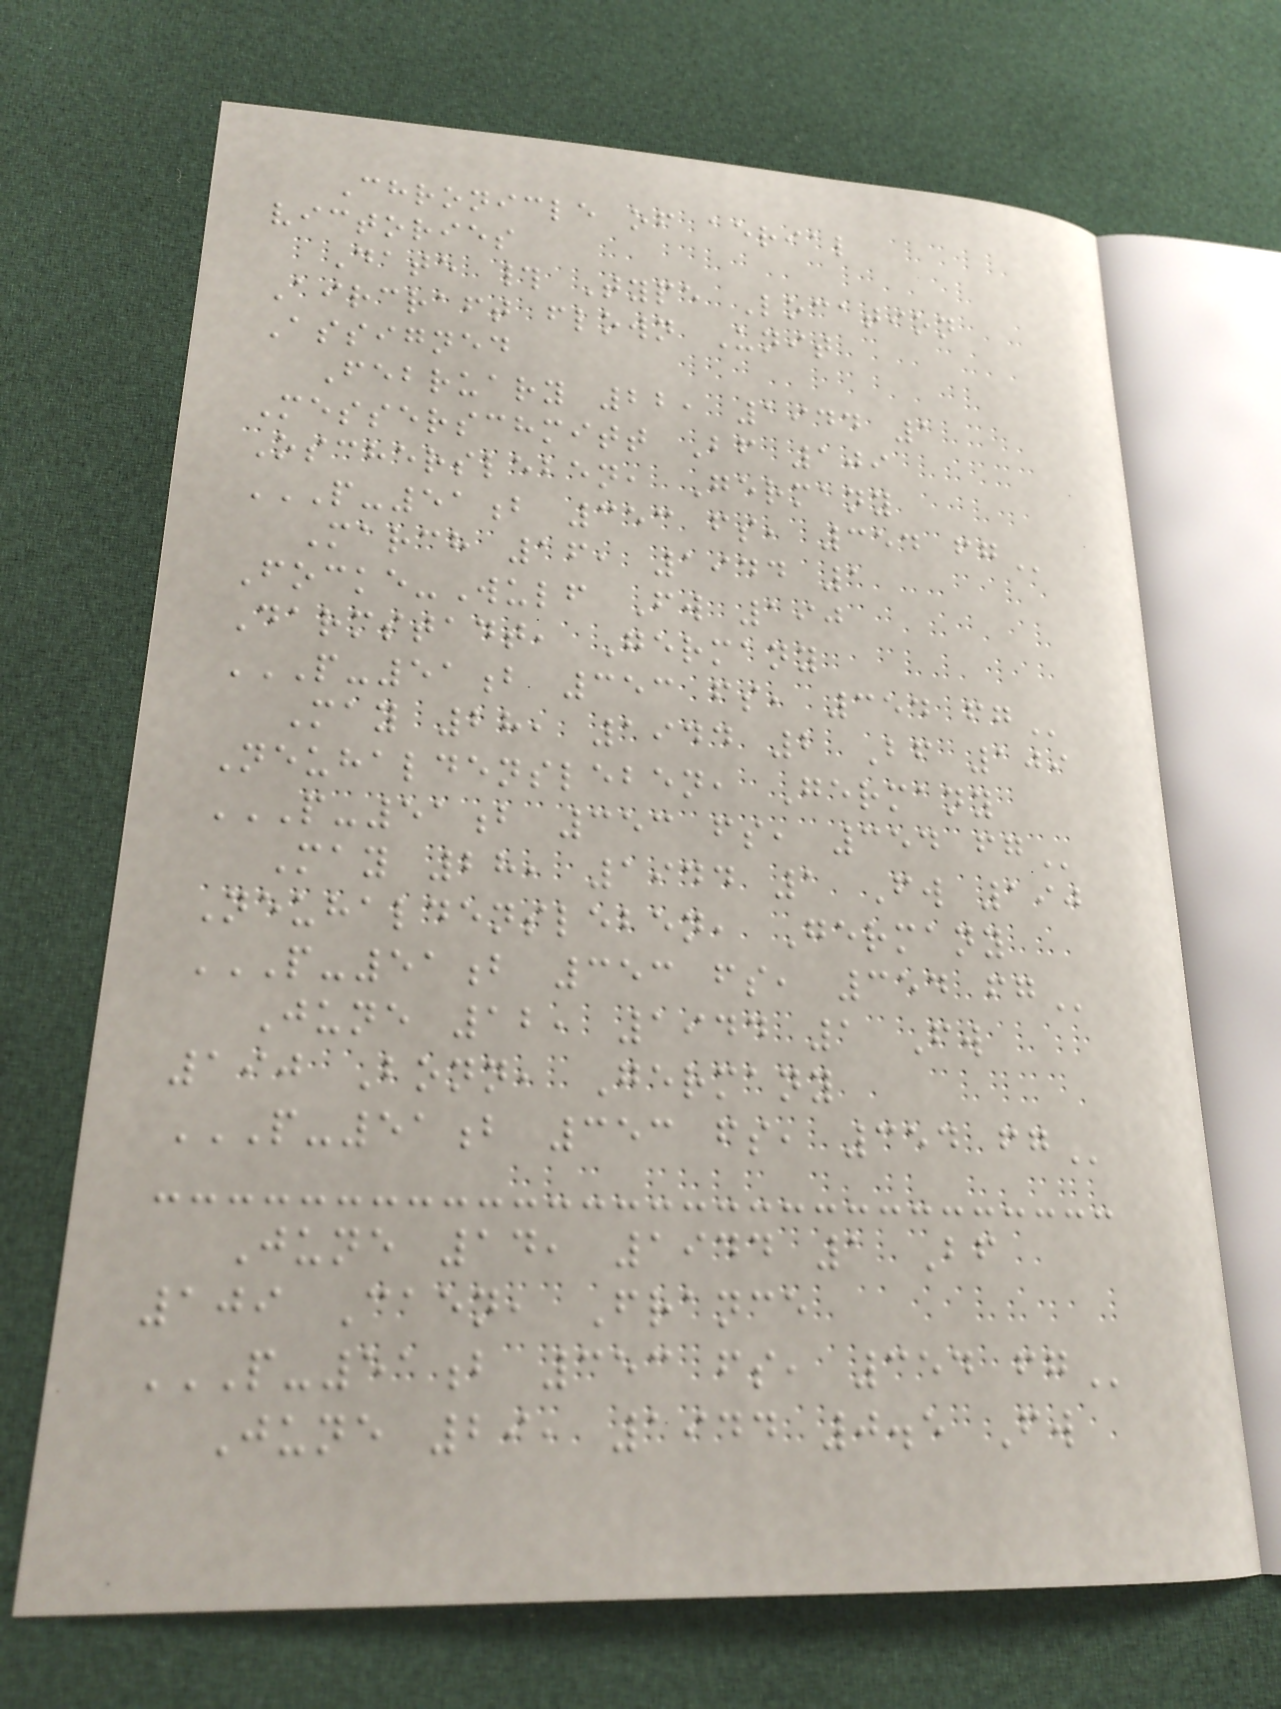Chronicle of aerial
victories
Date # Type Location
Aircraft flown Unit
Assigned
February 22, 1944 1
Messerschmitt Bf 109
Oschersleben, Germany
P-51B 353 FS, 354 FG
March 16, 1944 1
Focke-Wulf Fw 190
Darmstadt, Germany
P-51B 353 FS, 354 FG
May 28, 1944 2 Bf 109
Neuhaldensleben, Germany
P-51B 353 FS, 354 FG
May 28, 1944 1 Fw 190
Neuhaldensleben, Germany
P-51B 353 FS, 354 FG
June 12, 1944 1 Fw
190 Bonn, Germany
P-51B 353 FS, 354 FG
June 14, 1944 1 Bf
109 Caen, France
P-51B 353 FS, 354 FG
June 29, 1944 0.5 Fw
